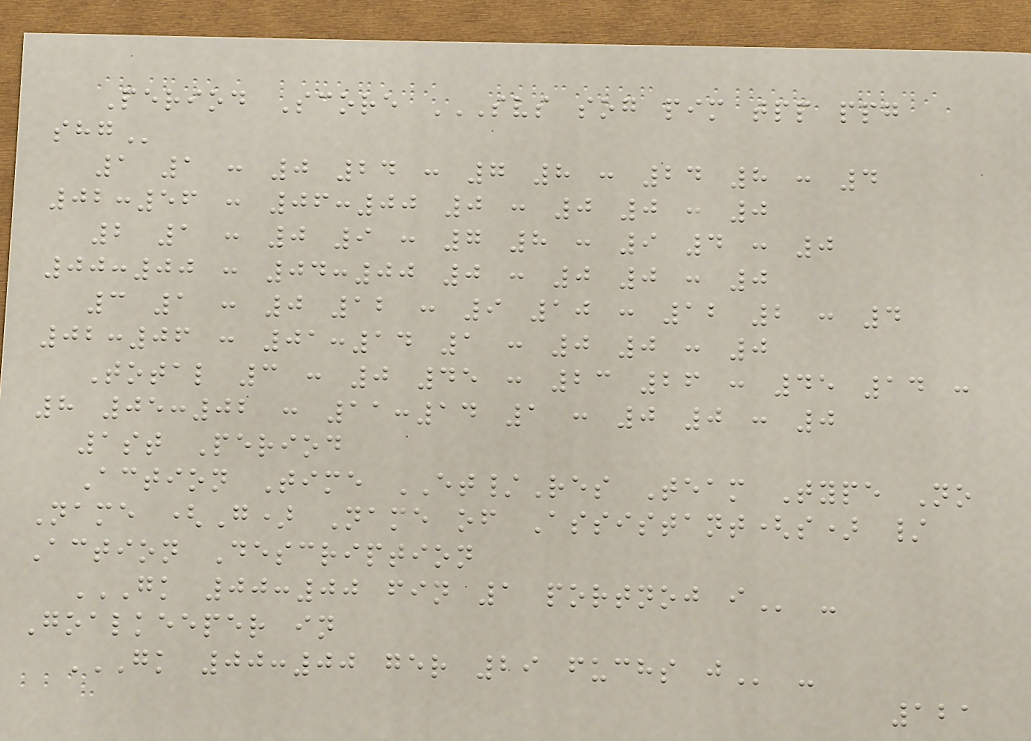Period Score SVS SOG PIM TPP PPG
SHG
1 1 : 0 24 : 7 8 : 24 8 : 4
02:56 : 06:00 0 : 0 0 : 0
2 1 : 0 9 : 7 8 : 9 4 : 0
00:00 : 04:00 0 : 0 0 : 0
3 1 : 0 12 : 9 10 : 12 2 : 4
02:06 : 01:14 1 : 0 0 : 0
Total 3 : 0 45 : 23 26 : 45 14 :
8 05:02 : 11:14 1 : 0 0 : 0
1st Period
Action Time ET/Res Team Type No
Name (G) Name of Assistant(s) /
Action Description
GK 00:00 FIN 1 PORTNOJ I -
Goalkeeper in
GK 00:00 GER 29 FUCHS J -
121
